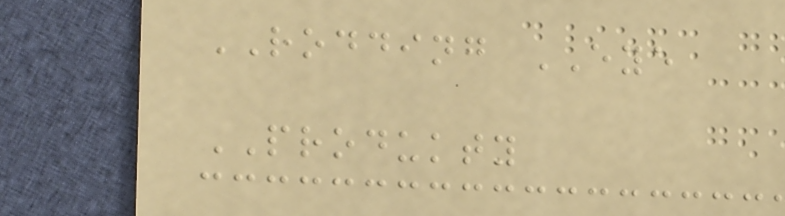RODDING EYE
PRODUKTY
